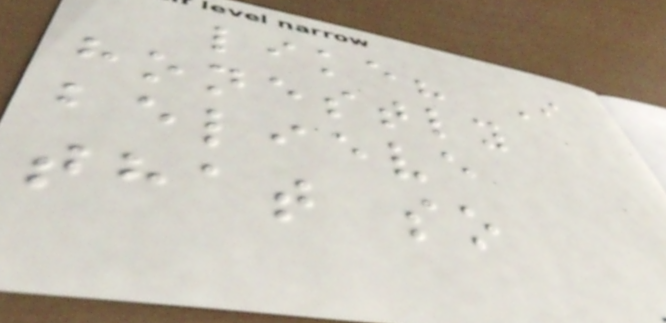like? I
honestly
believe
that so
